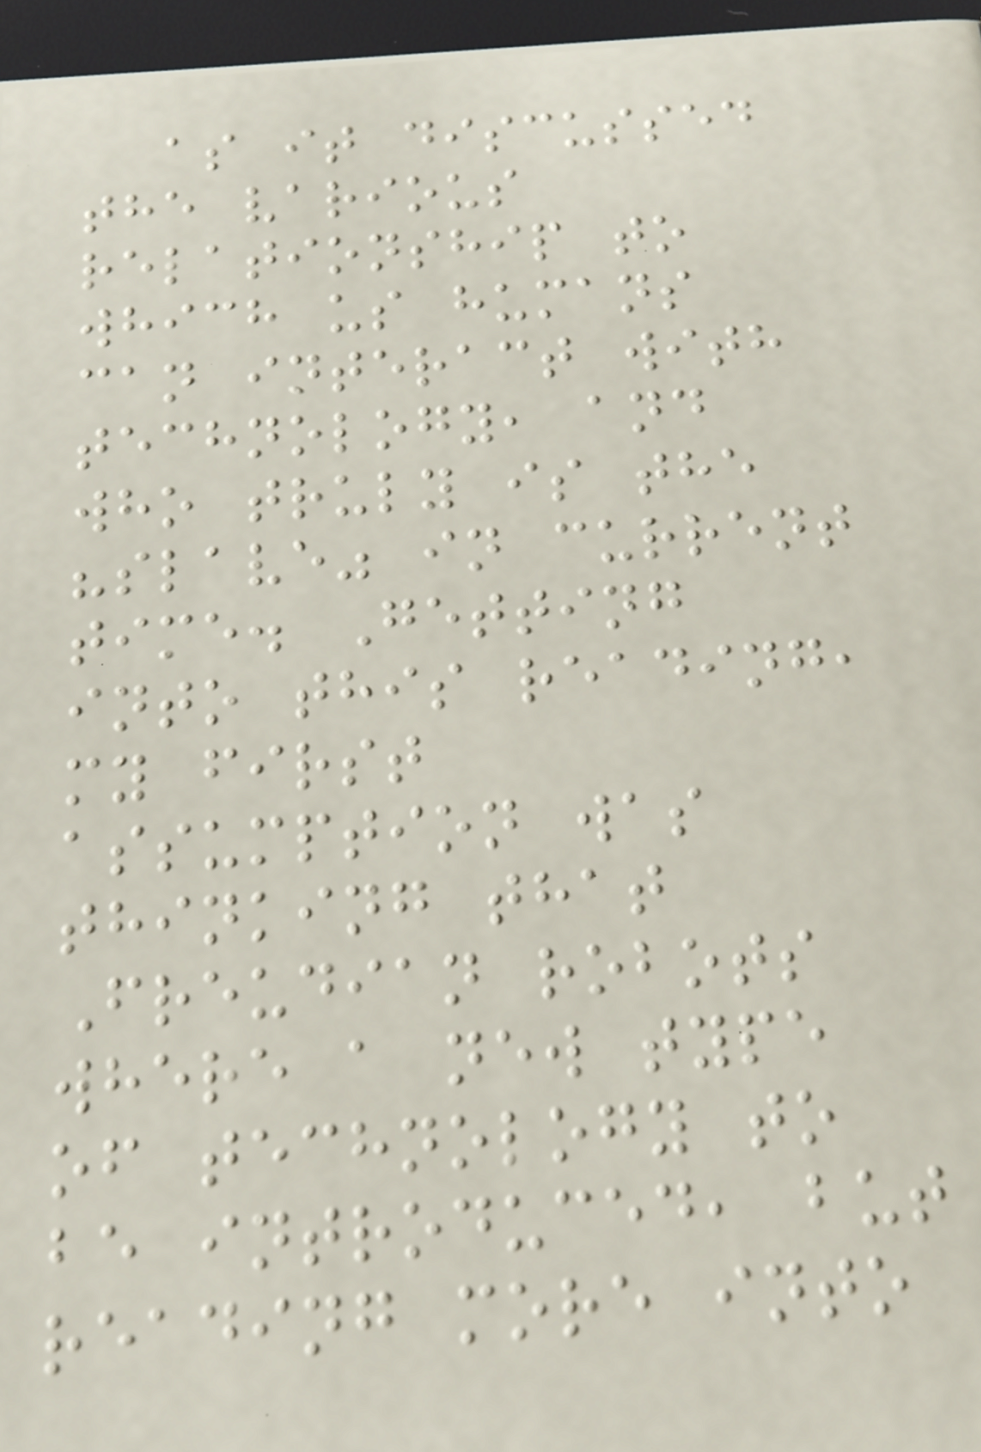as it discussed
the various
relationship to
which us humans
can interact with
technology, and
who truly is the
"slave" in current
time. Getting
into this reading,
my first
assumption was
thinking that
Freudian robots
where a new type
of technology to
be introduced, but
reading more into
